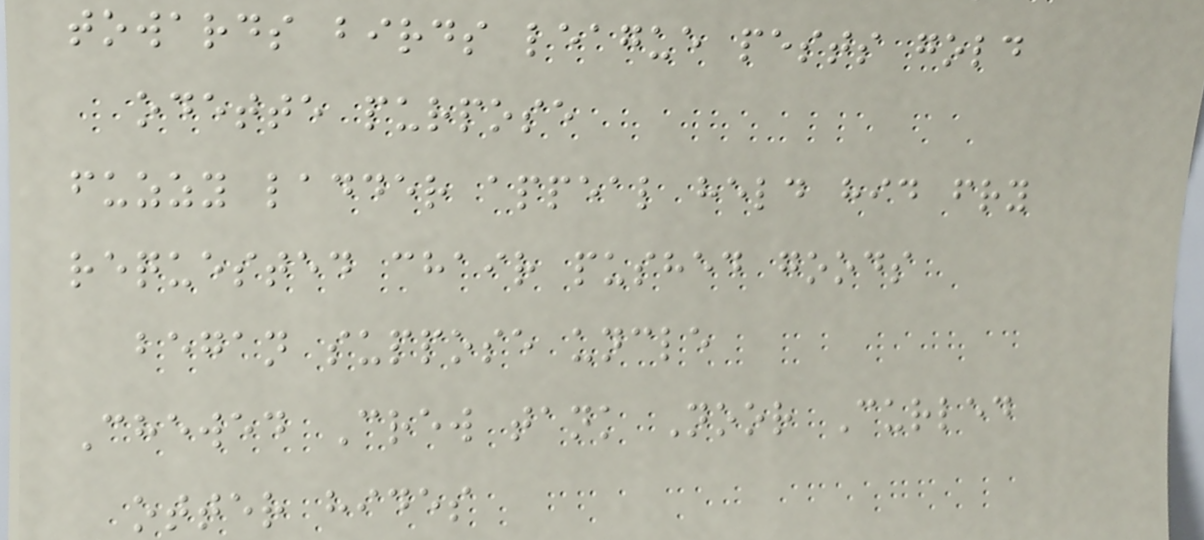towards birds league pests gold
odette purpose
fuzzy ladder appeal held hid fry
requested chair pushed goods
began suppose uncle
Chewed Crew tank Noor Curled
otter hides
